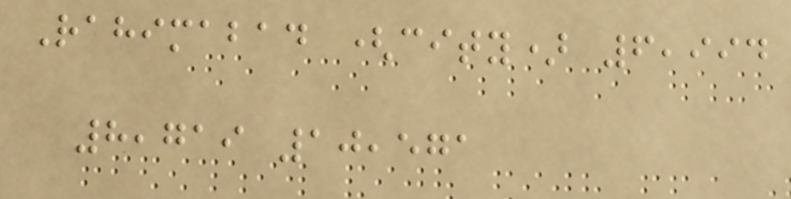Rahimabad (city) 6,994
8,719 10,571
